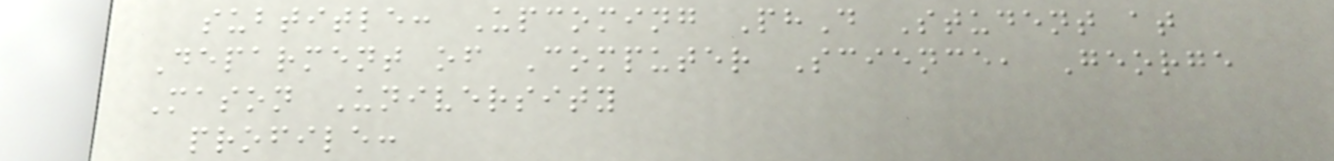subtitle: Upcoming PhD Student at
Deparment of Computer Science, George
Mason University
profile:
